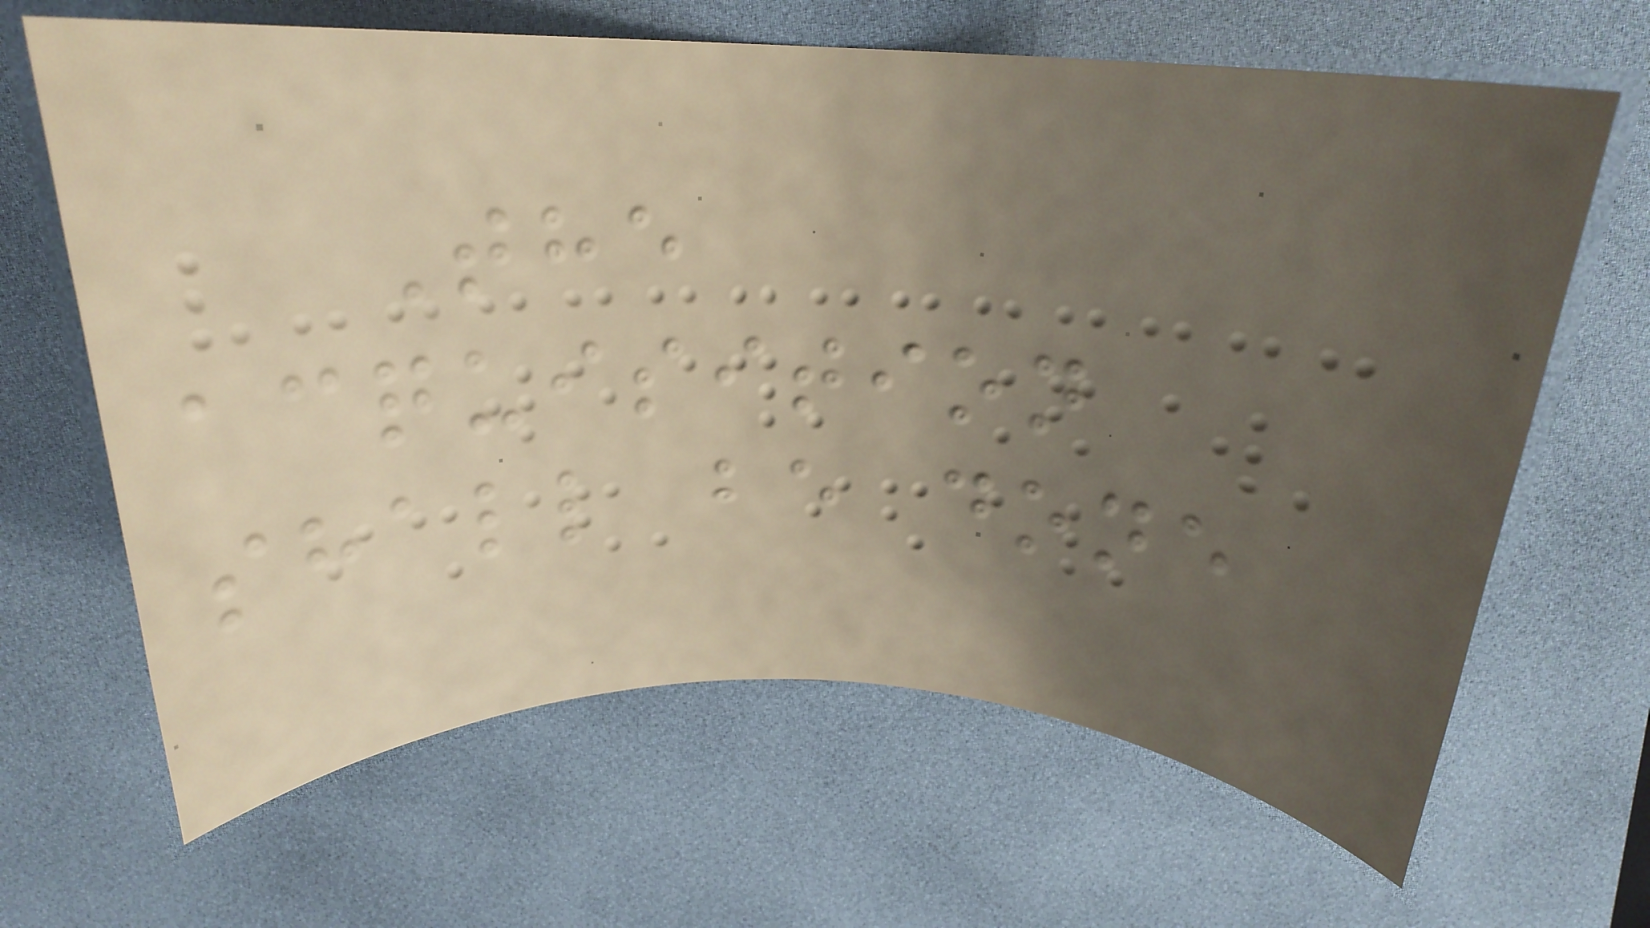The
acquisition
shall be done
